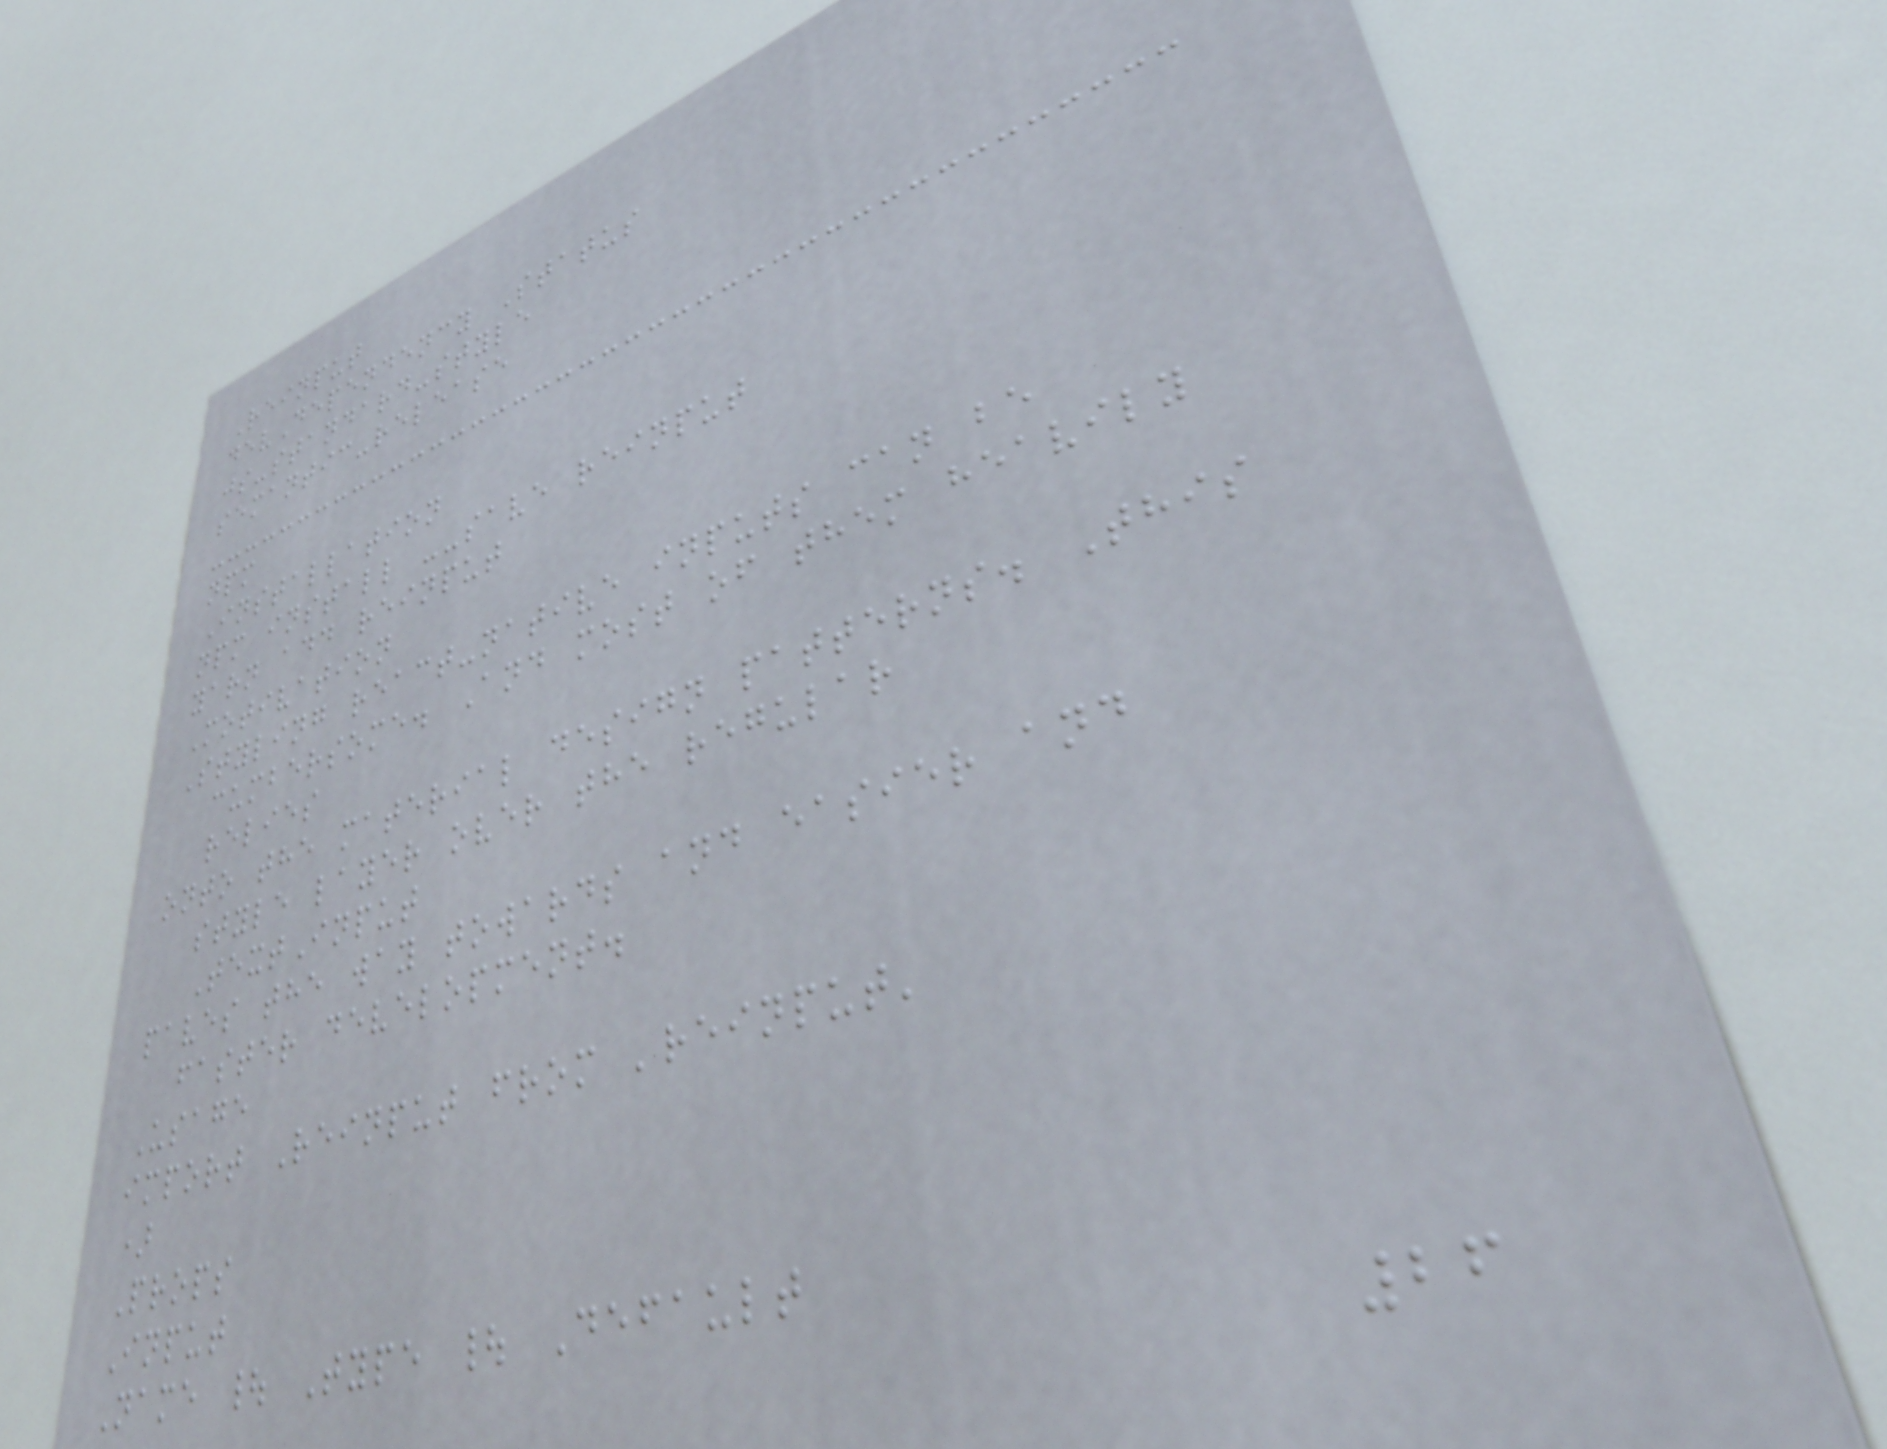Reinput
devDependency Status
js-standard-style
semantic-release
npm
Installation
npm install --save reinput
yarn add reinput
Motivation
Styling react-native inputs can be
cumbersome. And most of them heavily
relies
onto the material design patterns. This
style layer over the regular
TextInput
paves the way towards and easier and
faster development.
Usage
import Reinput from 'reinput'
)
Props
Input
Name | Type | Default
26
